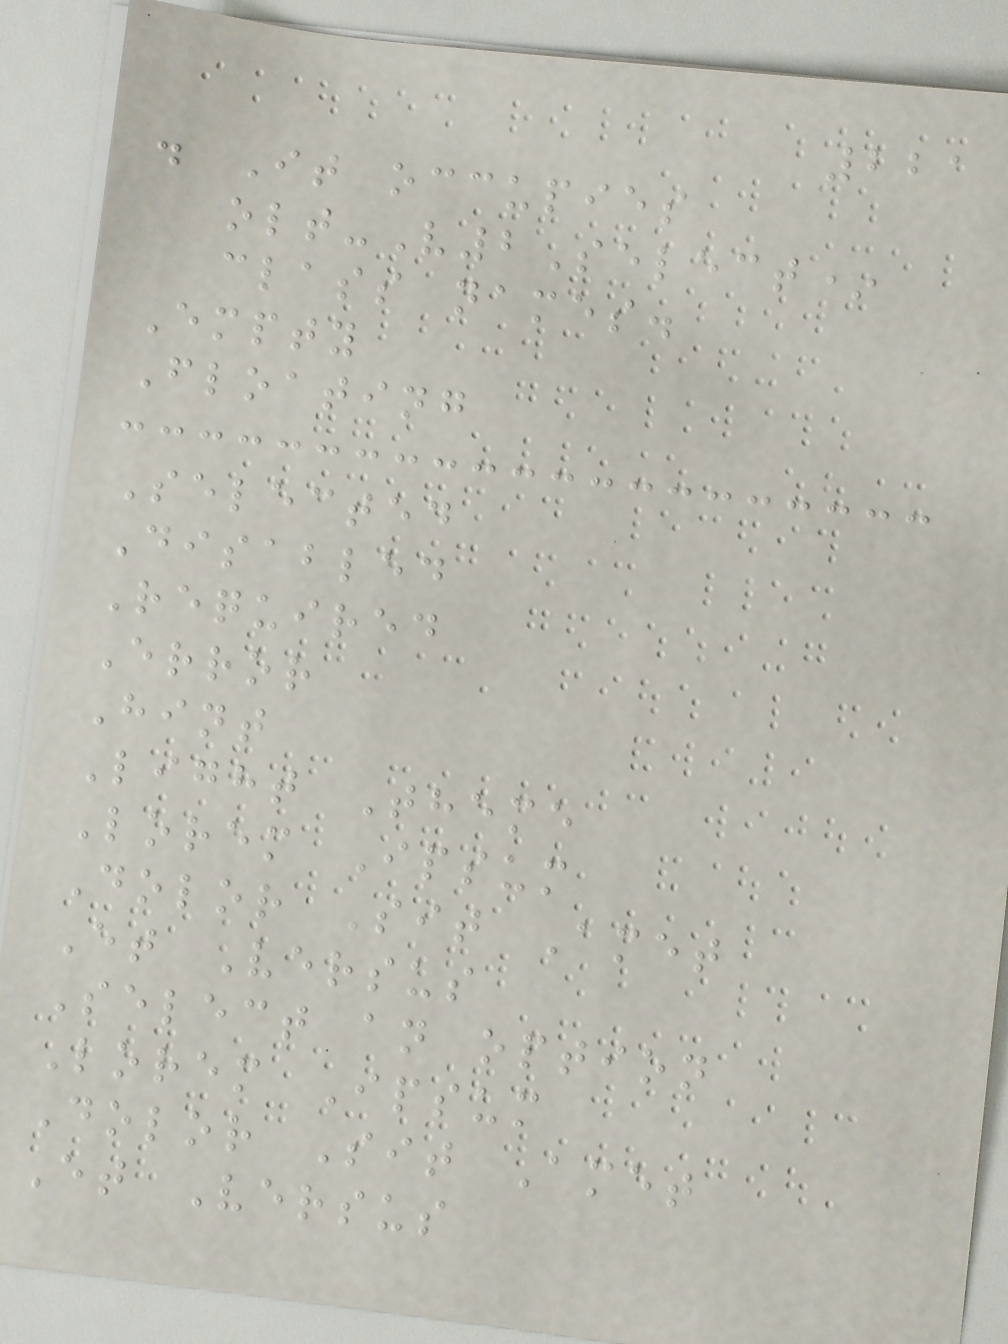221
. It occupies
olt-V2Select*
class names.
Empty
Floating
Selected
Disabled
Required
Error
Hint
Light Theme
Lorem Ipsum
Dolor Sit Amet
Et Versus
Select an option
Lorem Ipsum
Dolor Sit Amet
Et Versus
